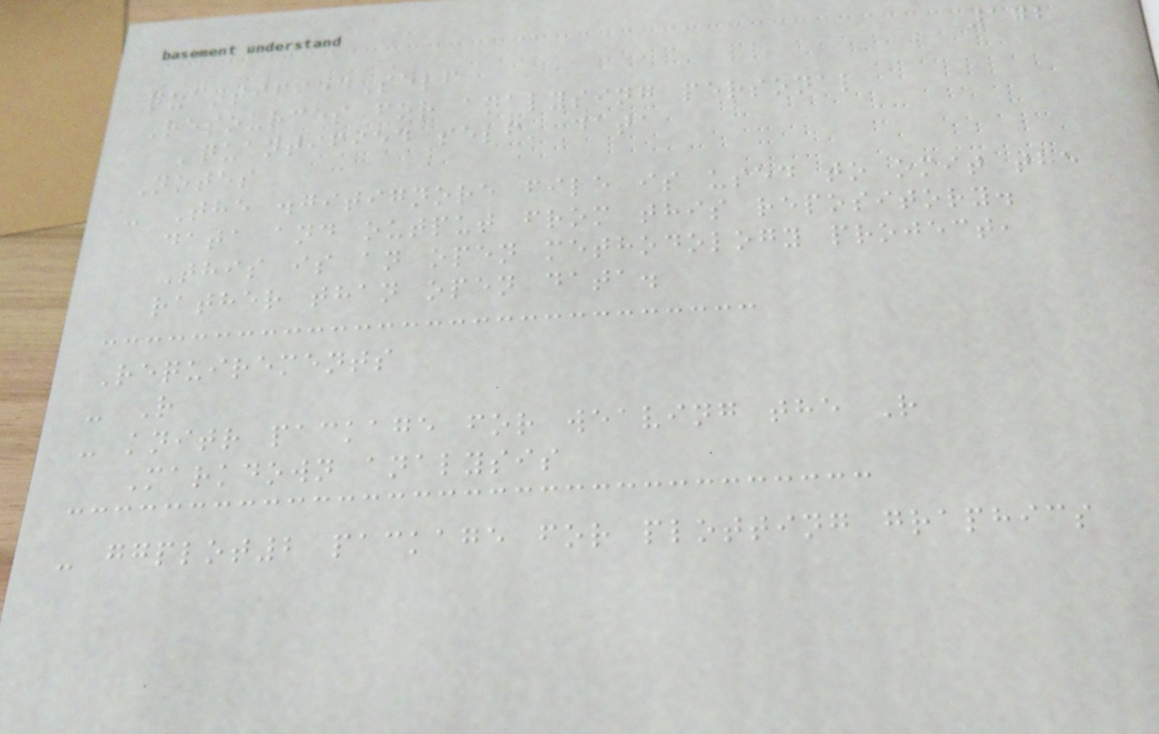172
quantifiedSelf
Resources for analysing personal
'quantified self' data
Notes
- The .gitignore file is used to omit the
data and output from this repository.
This is an open methodology project,
rather than open data.
Requirements
- R
- knitr package for weaving the R
Markdown analysis
- ggplot2 package for plotting graphics
